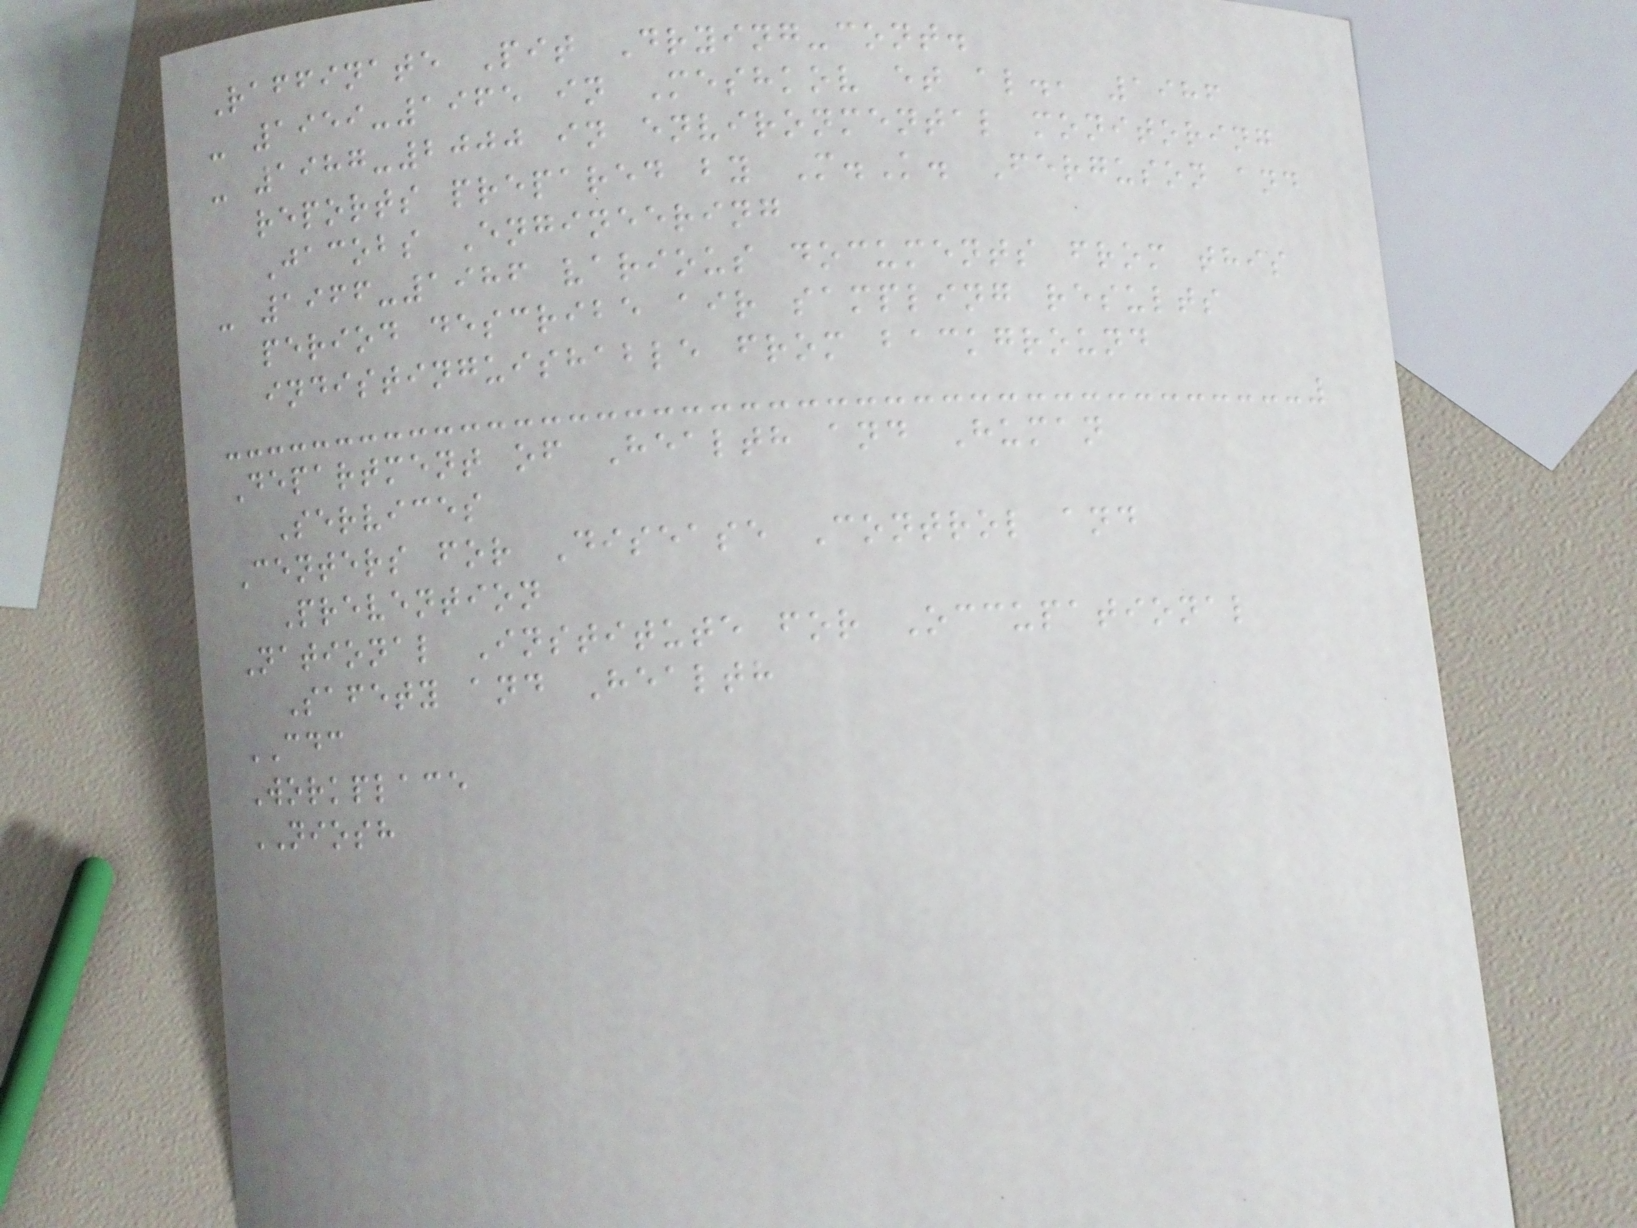Raffinate Pit Drying-cont.
- 1959-1965 in Meshkov et al., 1986
- 1987-2000 in environmental monitoring
reports prepared by M.K. Ferguson and
Jacobs Engineering
- 1966-1986 various documents from this
period describe air sampling results
indistinguishable from background
Department of Health and Human
Services
Centers for Disease Control and
Prevention
National Institute for Occupational
Safety and Health
CDC
Workplace
NIOSH
